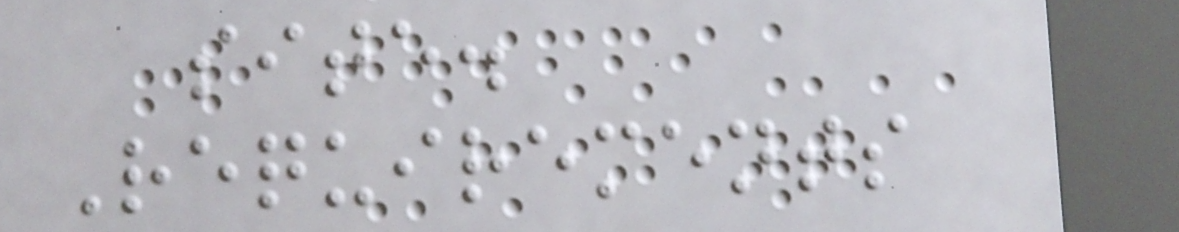site.
Requirements
